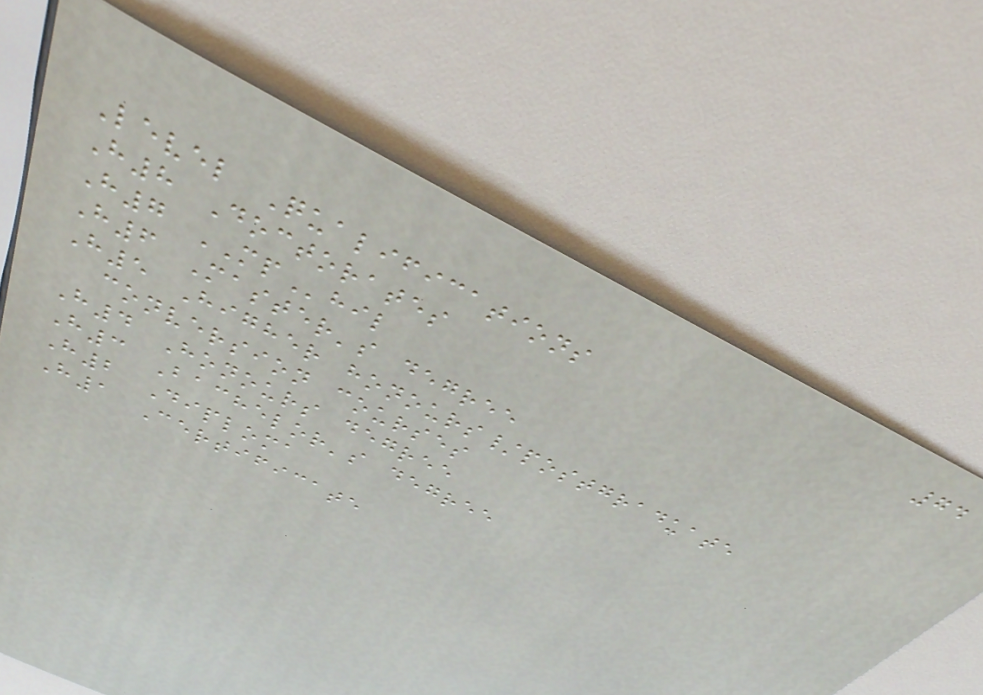74
Level Qualifications
H8 Doctorates
H7 MPhil
H6 Master's degree
H5 Higher honours/postgraduate
conversion courses
H4 Honours degree
H3 Bachelor's degree
H2 Diploma
H1 Certificate
